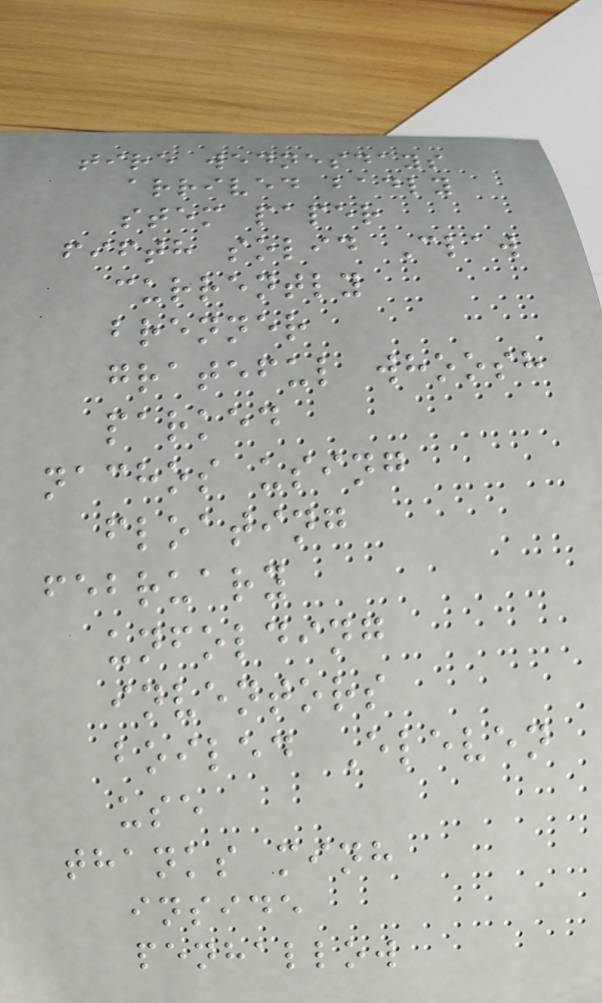tire wednesdays
arrived badly
stem paper
fifth solid Claw
currently
brenner
grateful whoosh
parked
nachos using
floating
february
unfolding
inventors
boiled Eleven
use
thanks minh
inside
penhallow
